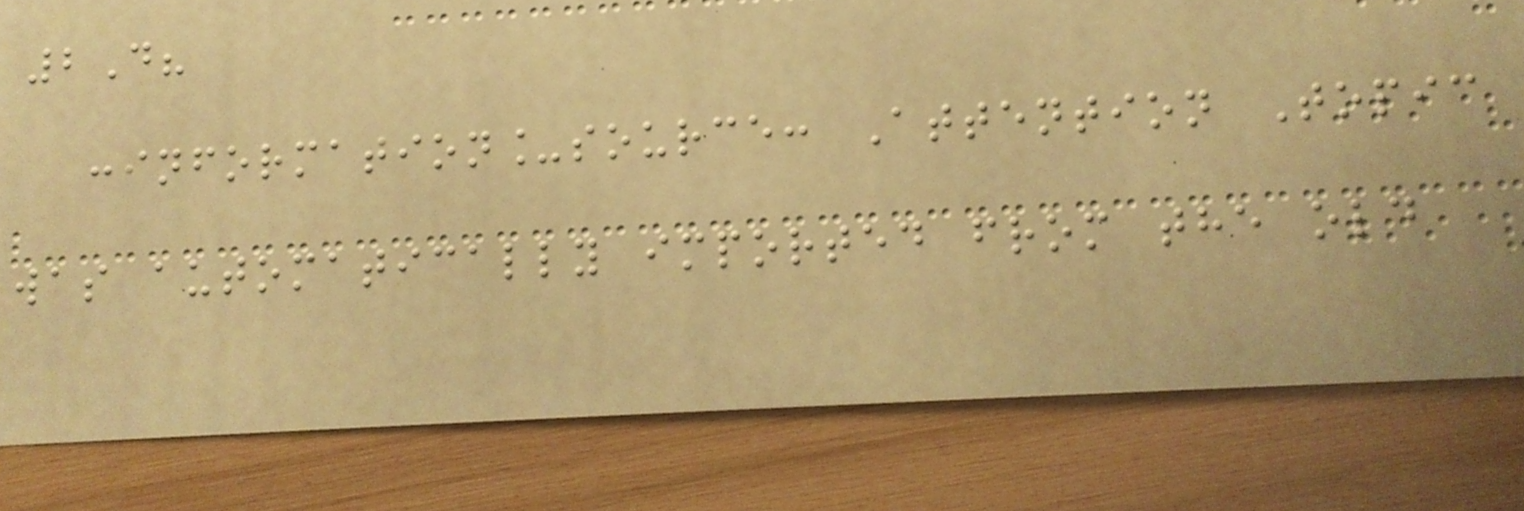2D?
:information_source: Attention Topic
was automatically imported from the old
